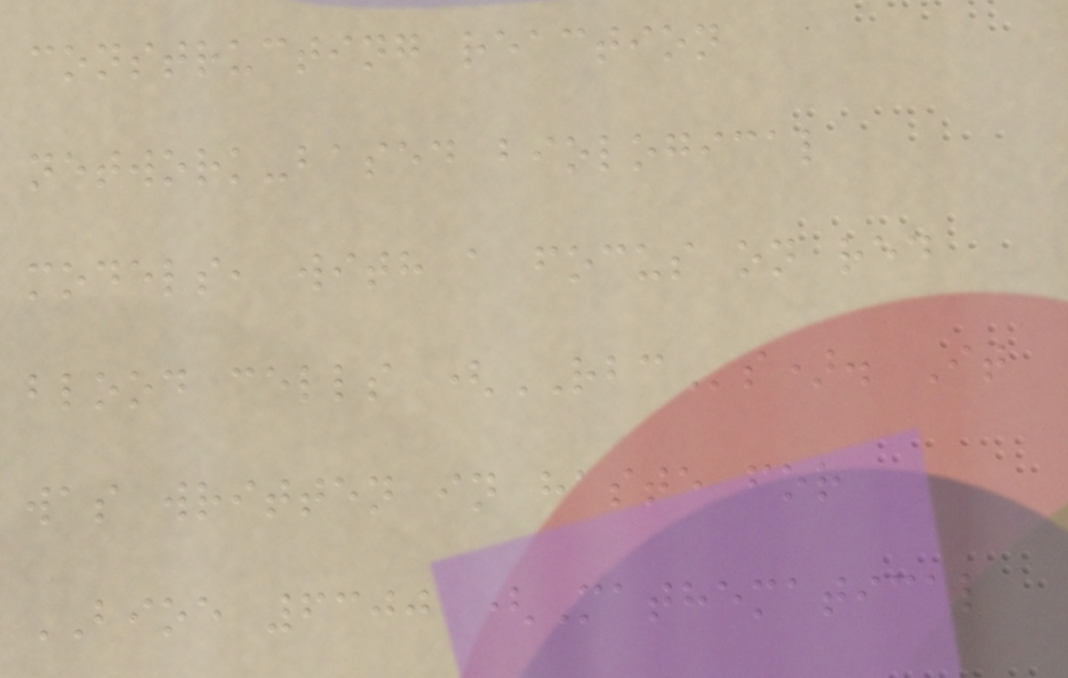constructing reaction
network-based biological
models, with a focus on red
blood cells (RBCs). It
was written in haste for
BIOE 6300 (Mathematical
